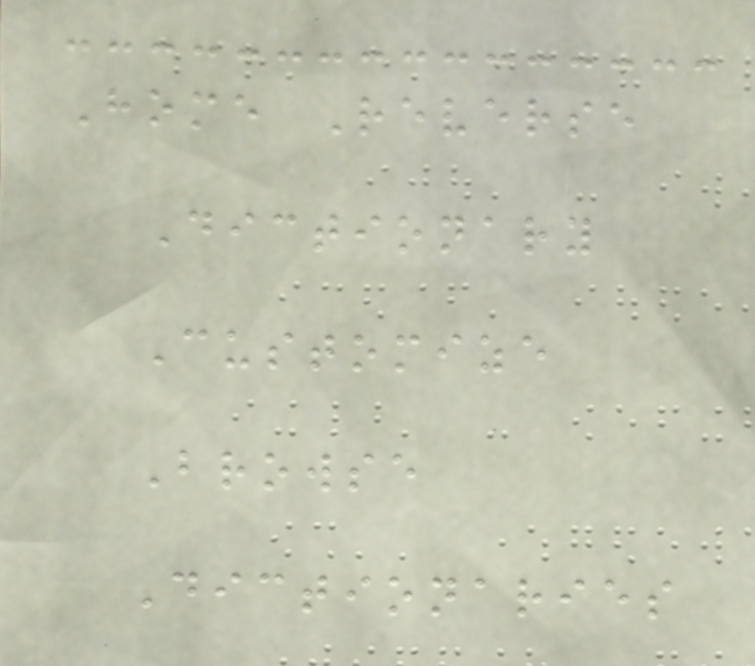Home Reverse
Dictionary
Customize
Browse
Dictionaries
